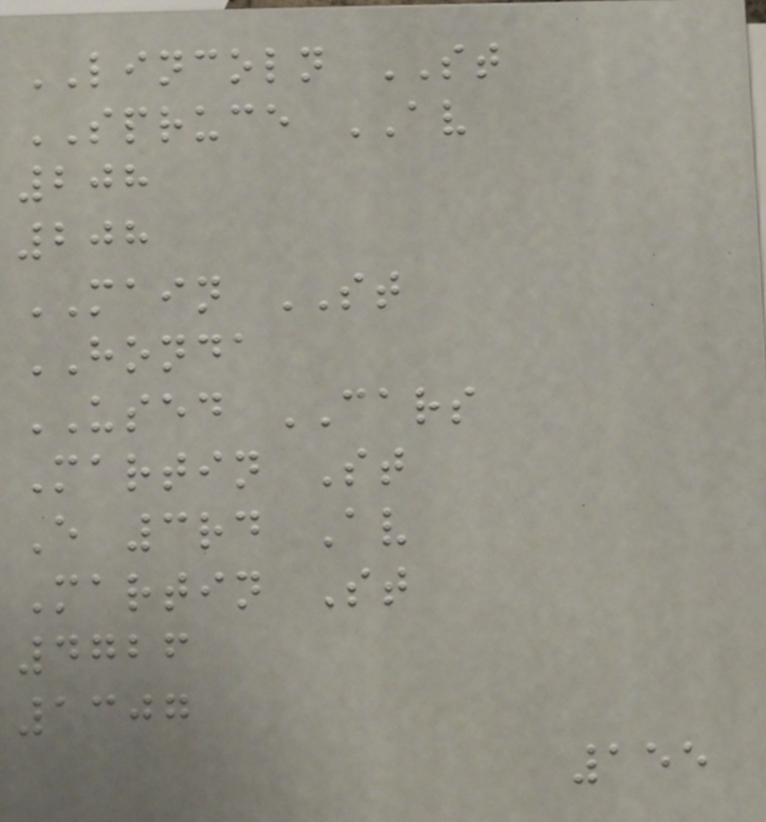LINCOLN ST
SPRUCE AV
208
208
MAIN ST
HONDA
USED CARS
Martin St
E 3rd Av
Martin St
4726
1307
155
